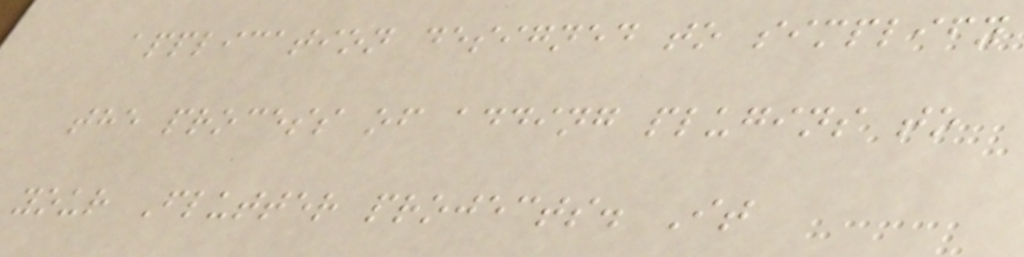application designed to simplify
the process of adding plugins to
your Flutter projects. It
